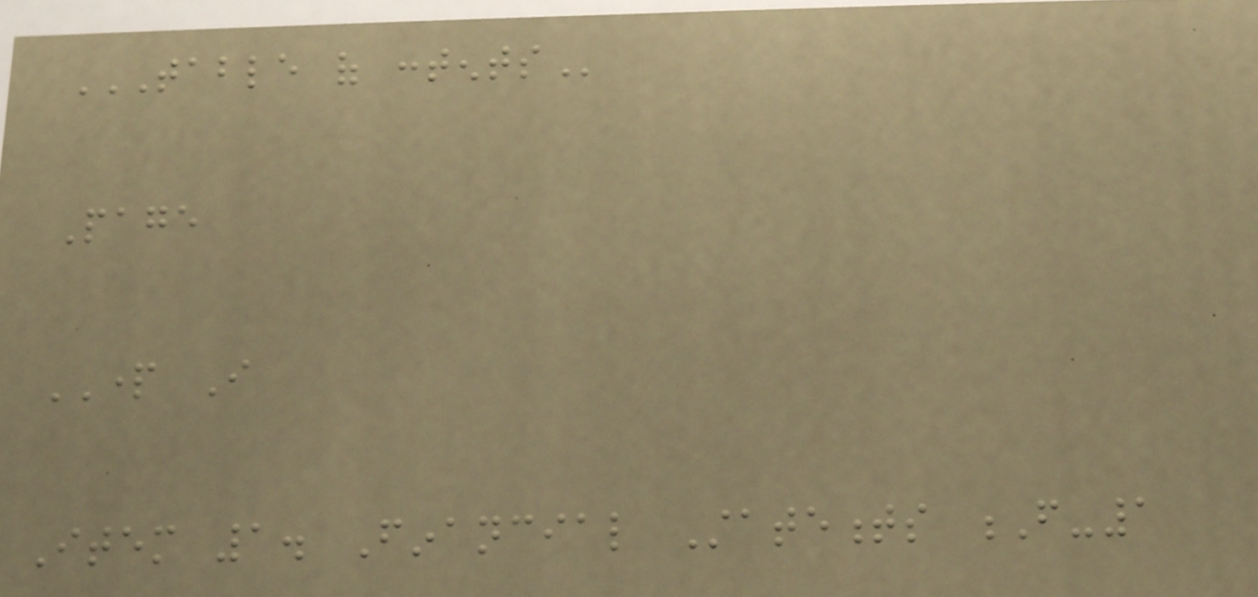TABLE OF CONTENTS
Page
PART I
Item 1. Financial Statements F-1
